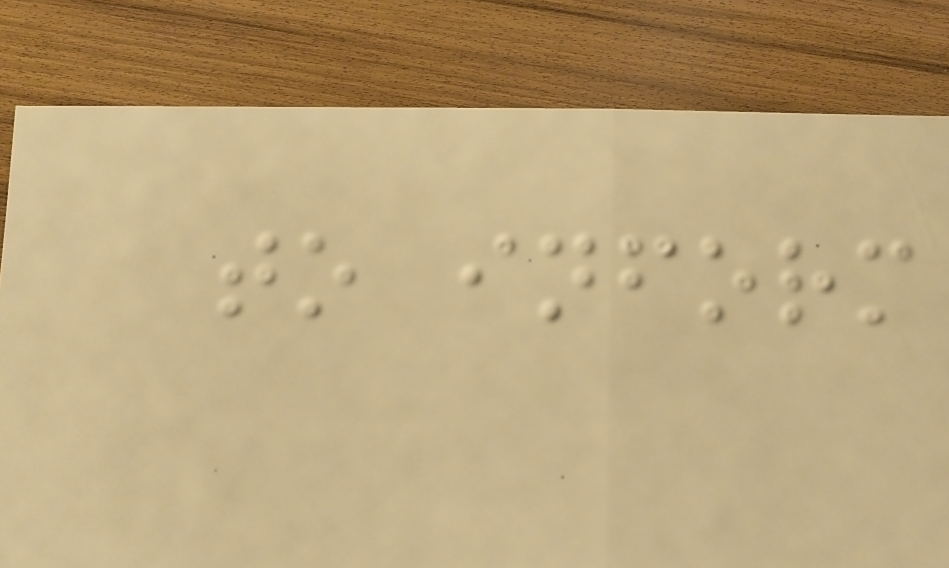to inform
